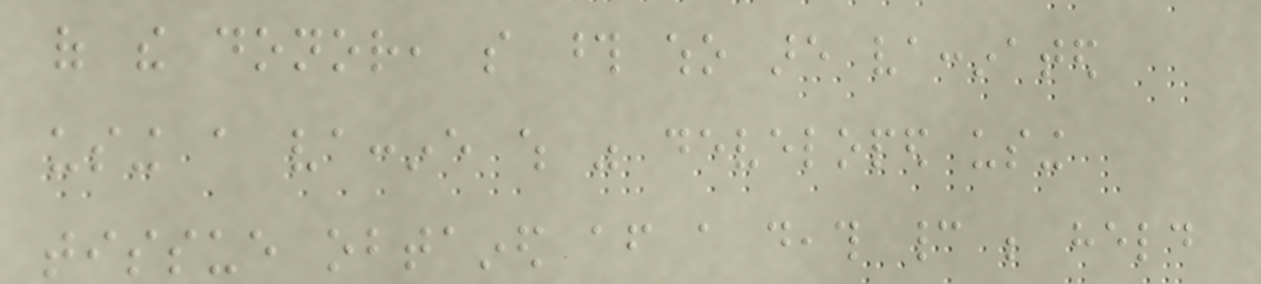of the donor, so those who are vaccinated
using a vaccine which was developed using
tissue obtained after a death cannot be held
